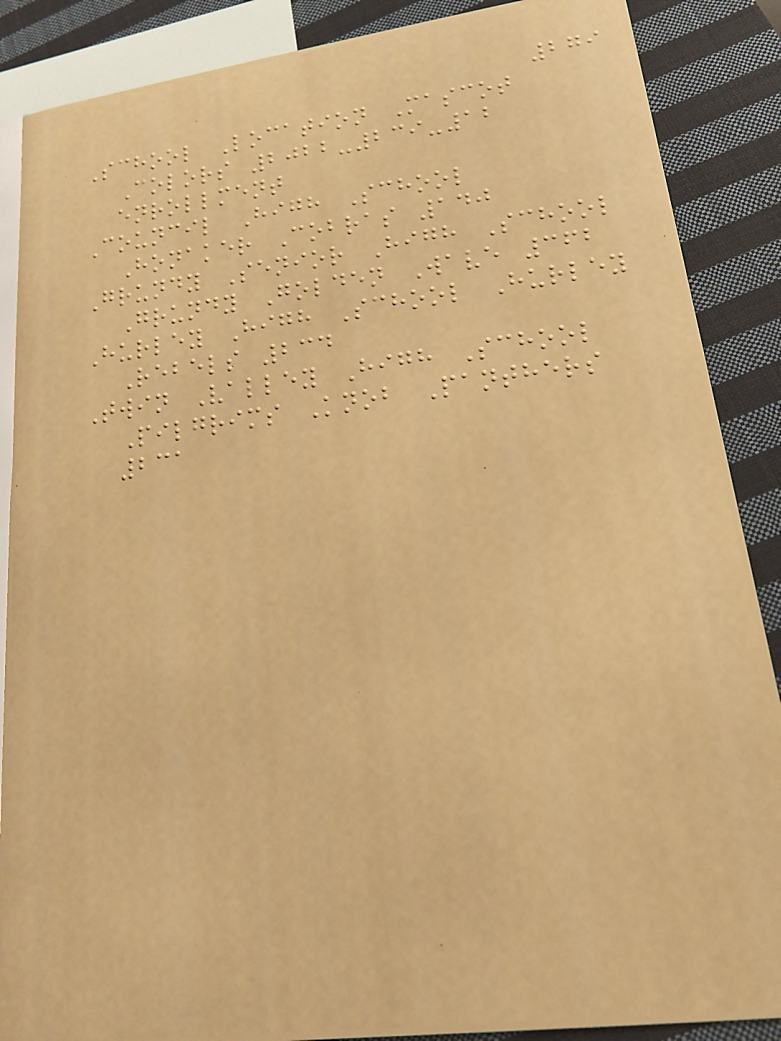279
School Location Mascot
Colors 2022-239-12
enrollment
Council High School
Honaker Cobras 140
Grundy Senior High School
Grundy Golden Wave 362
Hurley High School Hurley
Rebels 234
Twin Valley High School
Pilgrims Knob Panthers
231
